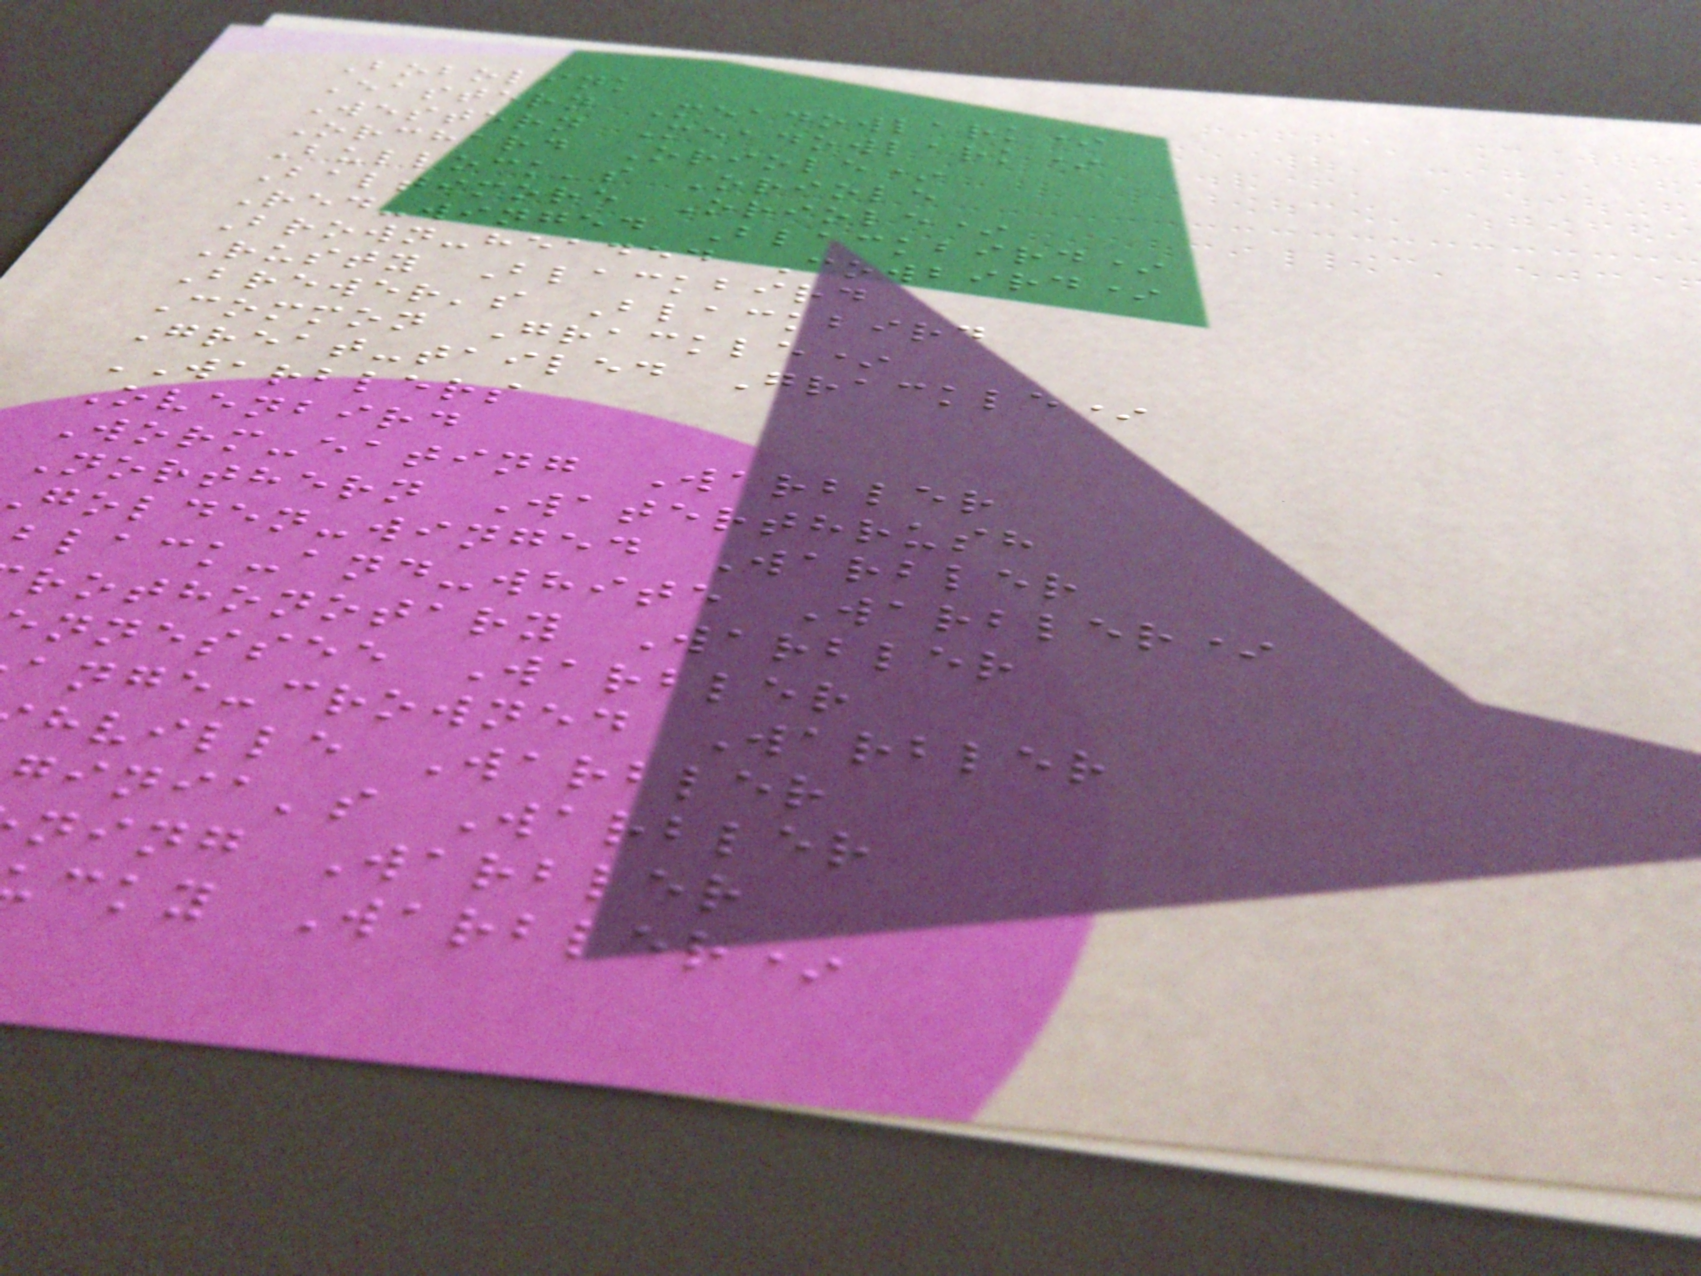Bobolink
Eastern Meadowlark*
Western Meadowlark*
Orchard Oriole*
Bullock's Oriole
Baltimore Oriole*
Red-winged Blackbird*
Brown-headed Cowbird*
Rusty Blackbird
Brewer's Blackbird
Common Grackle*
Great-tailed Grackle*
WARBLERS
Ovenbird
Worm-eating Warbler
Northern Waterthrush
golden-winged Warbler
black-and-white Warbler*
rothonotary Warbler
nnessee Warbler
ange-crowned Warbler
hville Warbler
ginia's Warbler
ning Warbler
cky Warbler*
